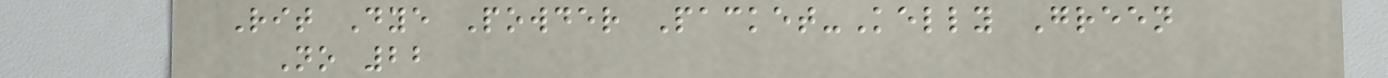Rit Dye Powder Packet-Kelly Green
No 22
